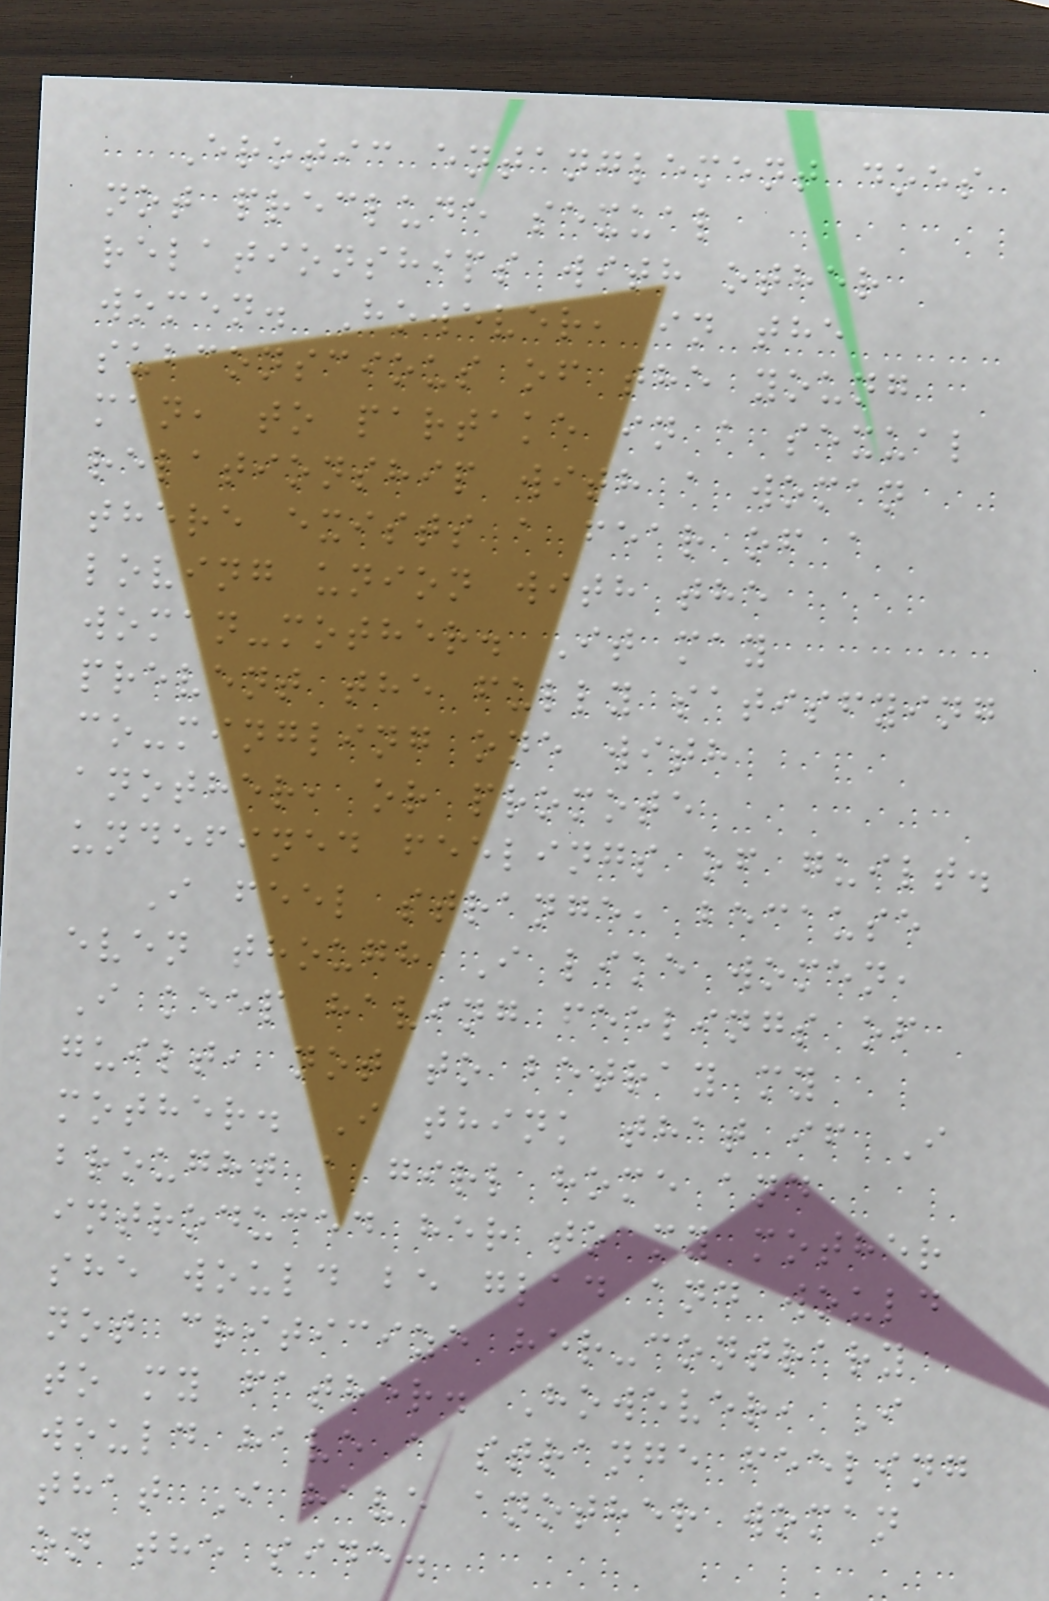Erotic entanglement does
not preclude sexual
relationships with other
women. However, in the
subconscious of the young
man, to partake in a sexual
relationship with a woman
there exists a fear of a
loving union with the
woman-mother. It may
prevent the fully satisfying
co-mingling one with
another, or promote
undefined feelings of guilt.
I feel strange, because
even though I like women,
I keep having feelings of
guilt, not to betray my
mother. I think that if I
brought a girl home and
introduced her to my mother
she would be glad and would
not criticize her-contrary
to my father. However, I
would have a strange feeling
that I have another woman
on the side.
